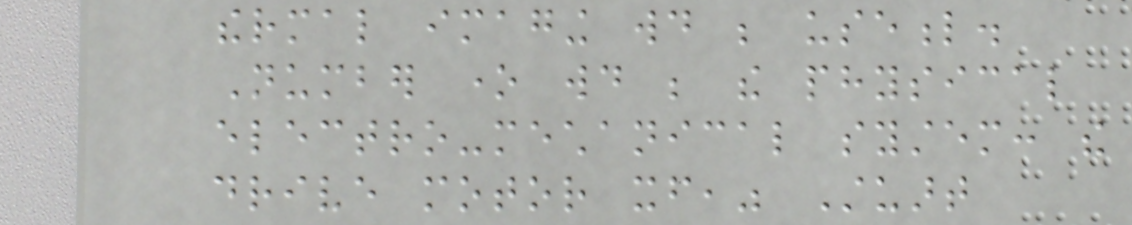thermal imaging would be useful.
Number one would be the physical
electro-mechanical system: the
drive motor itself," Stuart
